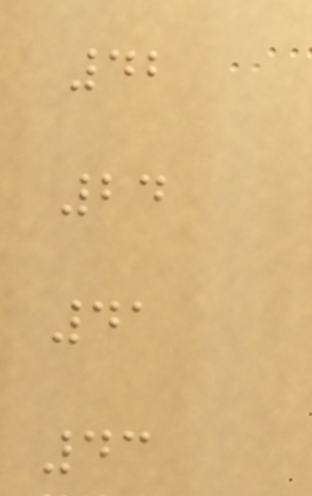42
24
41
43
